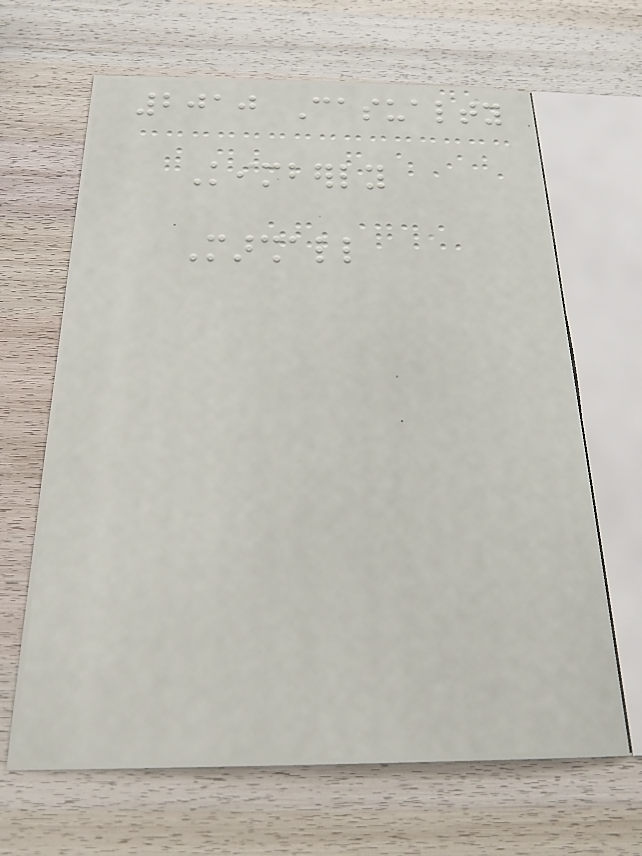2010 Casualty
Kimberly
Marshall
